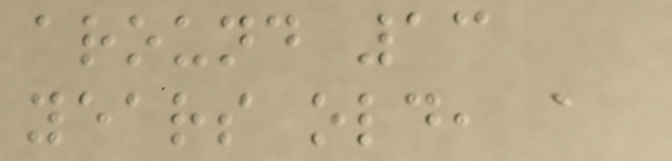around 13
years old, a
